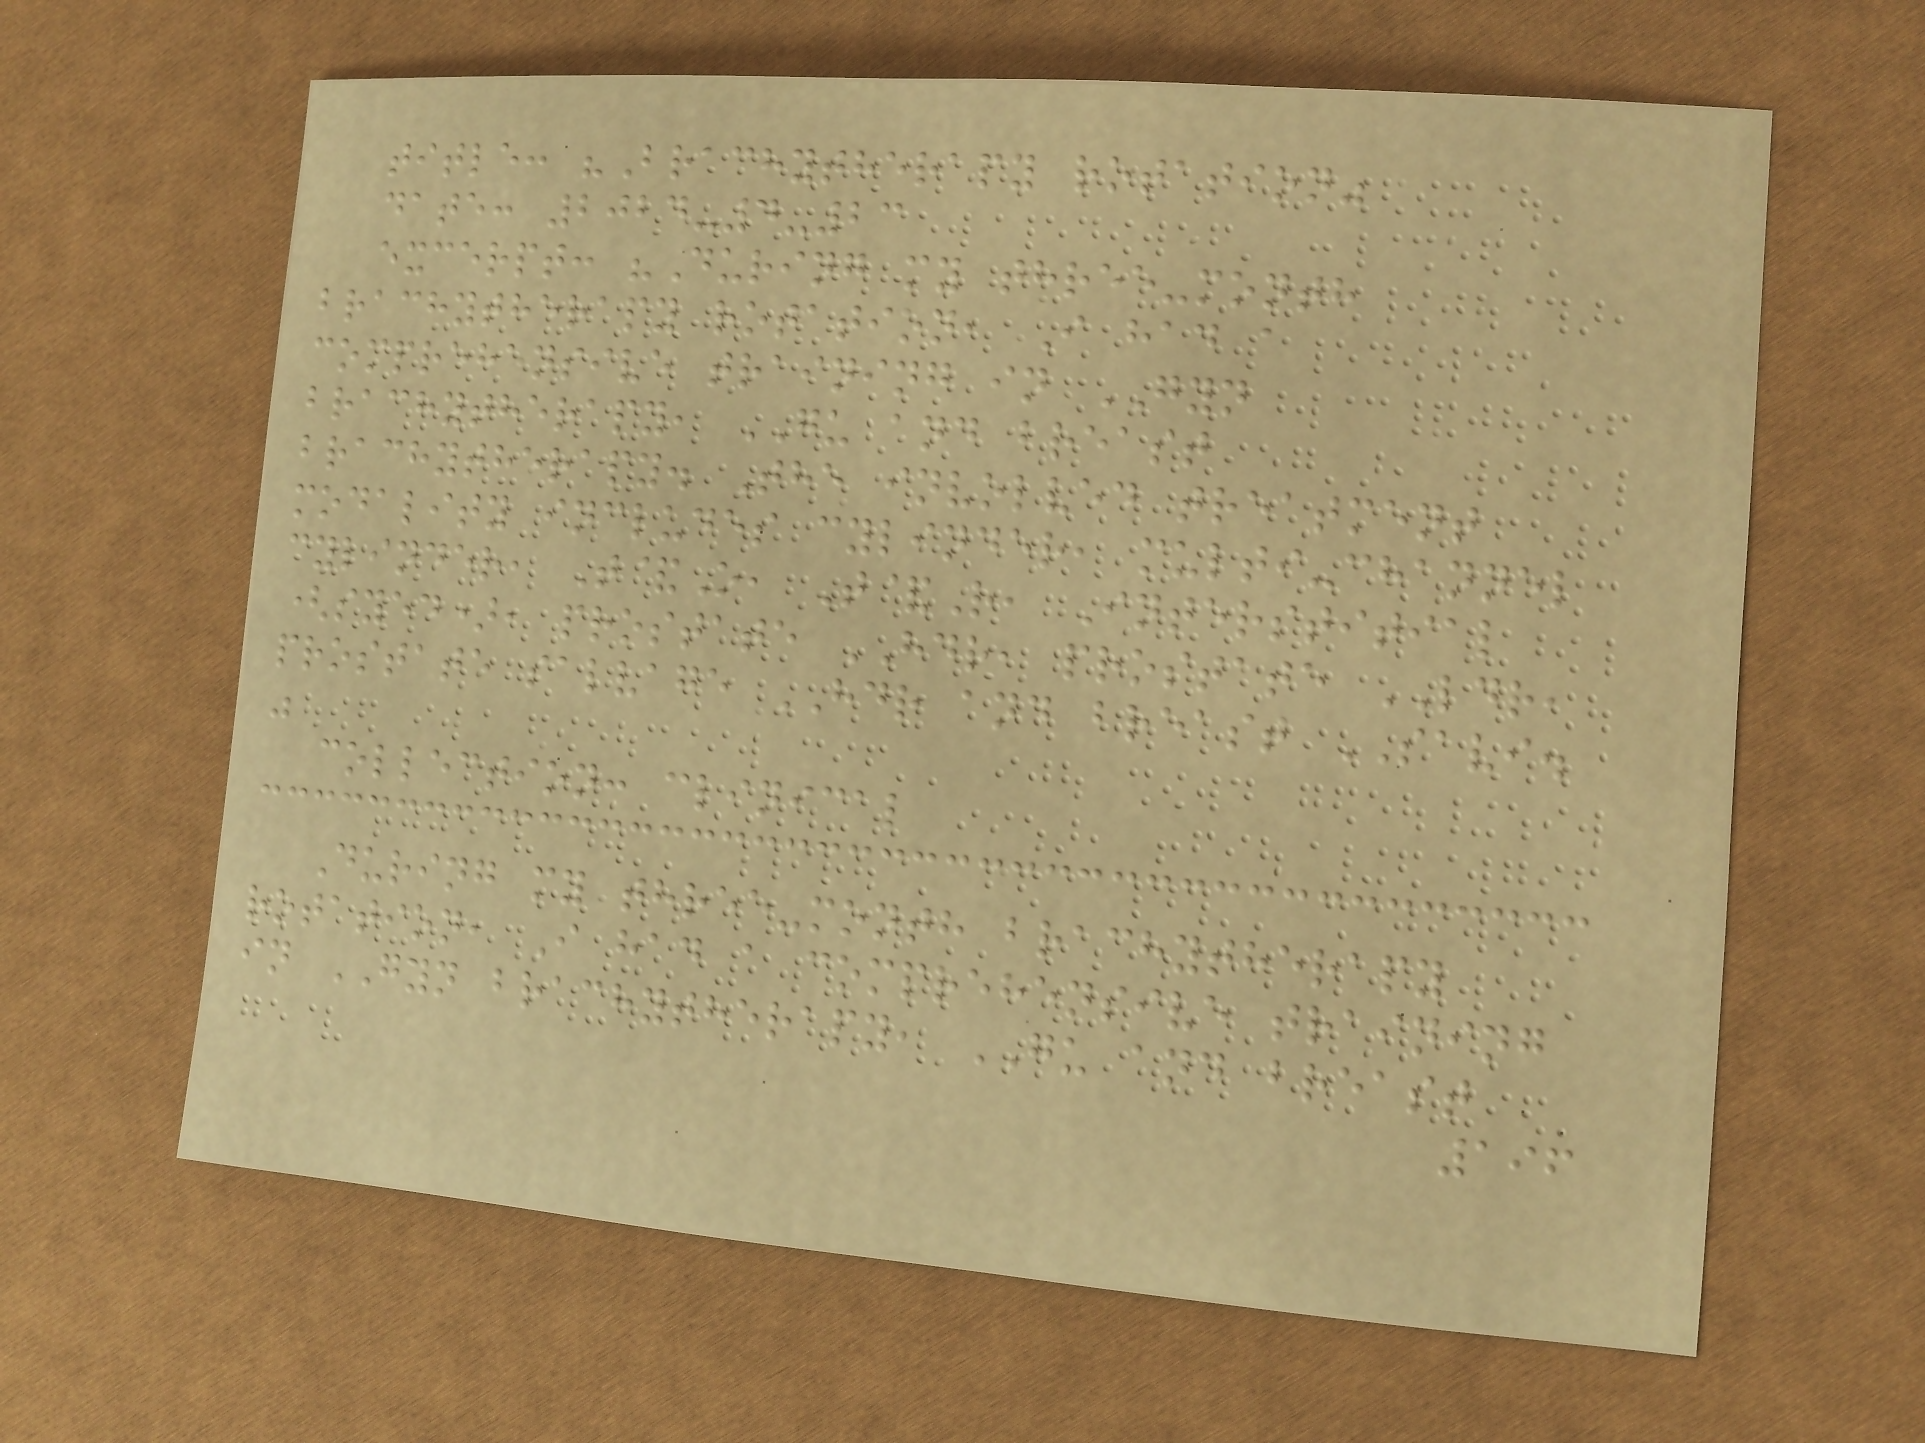title: "Brachytherapy rotation"
date: 2024-4-23
excerpt: "During my three-month
brachytherapy rotation, I had a
comprehensive training in GYN
brachytherapy, GU and breast
brachytherapy. The involved treatment
modality includes cylinder, multi-channel
cylinder, T&O, T&R, Interstitial
(syed), prostate HDR, prostate LDR,
prostate salvage HDR and breast SAVI.
"
collection: clinical
During my three-month brachytherapy
rotation, I had a comprehensive training
in GYN brachytherapy, GU and breast
196
